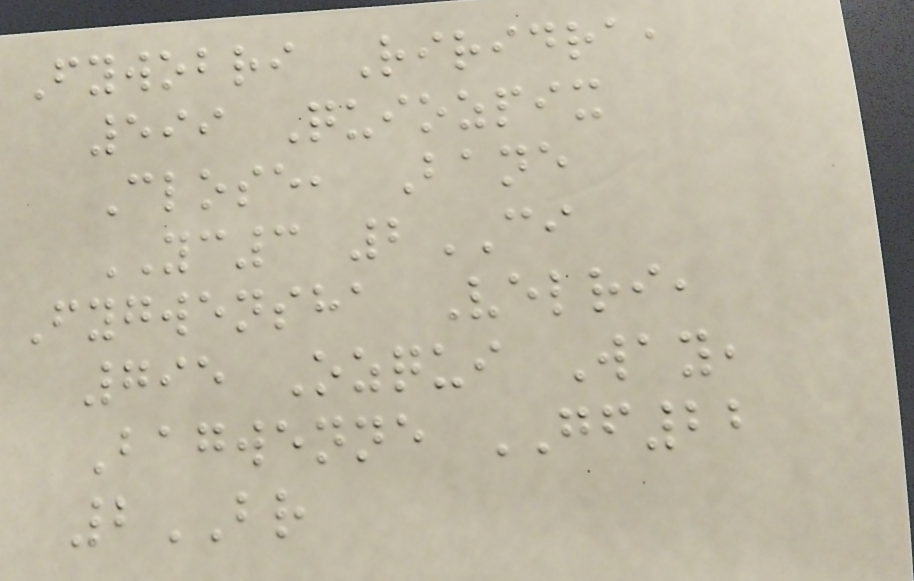Fywobri Riridra,
599 Quiozpix
Close, Bane
YC3 2CI
Fygwensha Velri,
795 Ozqui Way,
Bagwenne GF22
2BR
